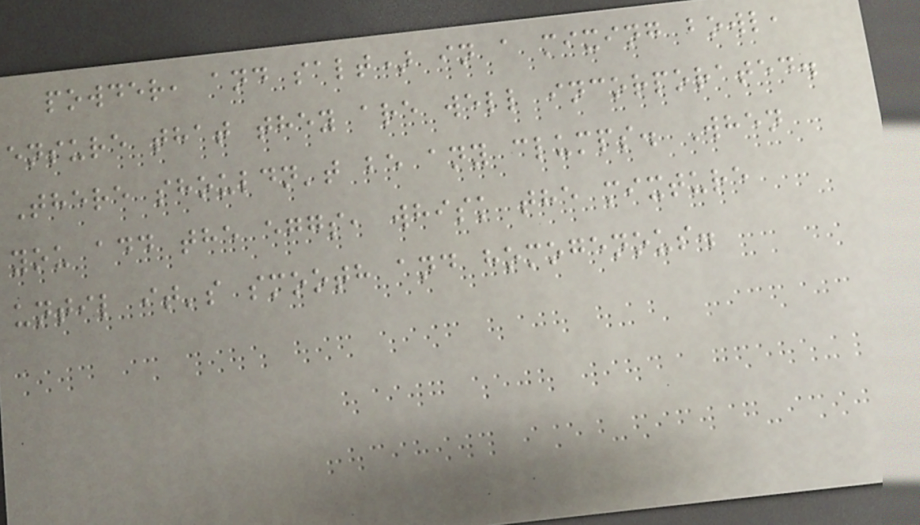powder, and salt) in a mixing bowl,
ensure that they are well incorporated.
There shouldn't be any clumps. When
you add the eggs, whisk the mixture
until it's smooth and homogenous.
